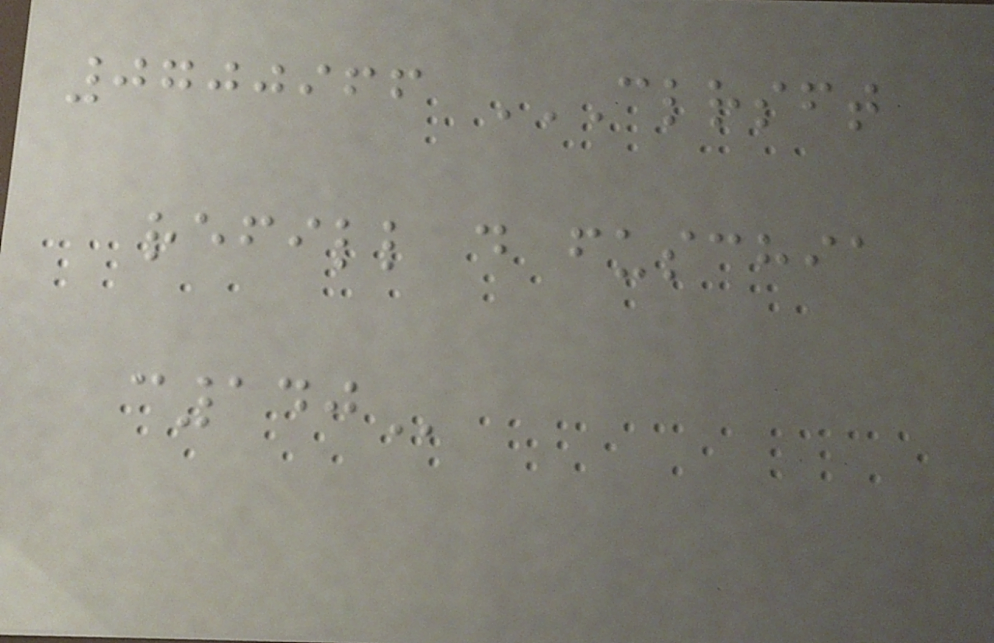0700966 CLRSFT
REFILL D FUSCHIA
C140
